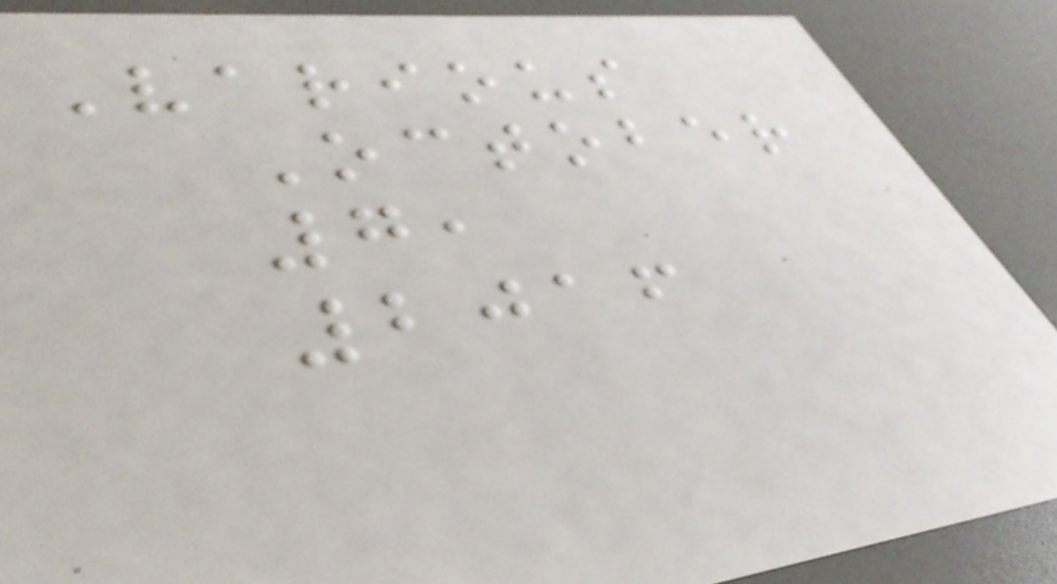Various
October
7,
2016
